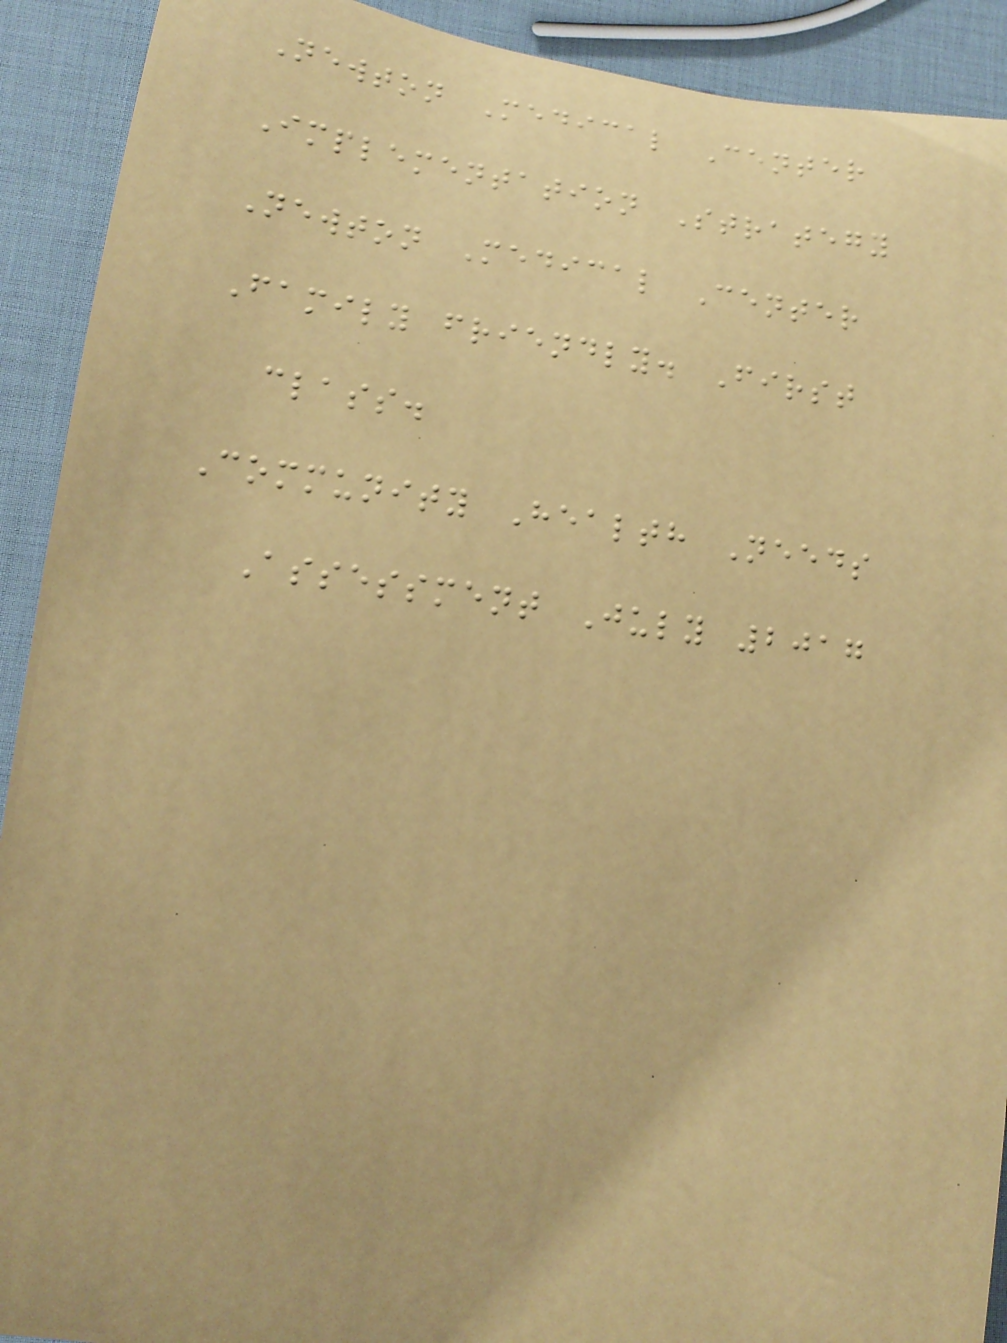Newton Medical Center
Implementation Strategy
Newton Medical Center
Family friendly. First
class.
Community Health Needs
Assessment July 2017
